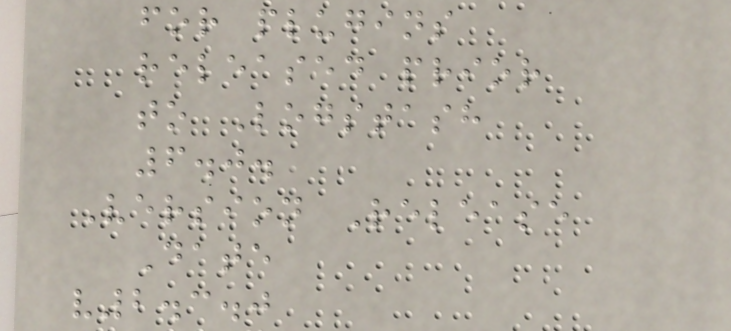for plugins
released prior
to Logstash
6.0.
Version Release
Date
v2.3.0
